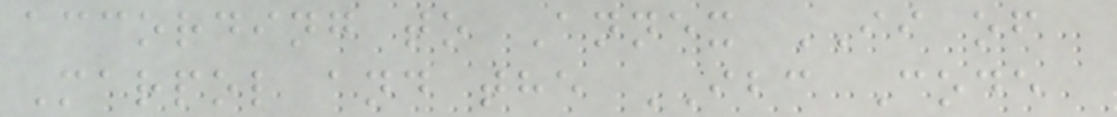according to Annex II of
Marpol and the IBC Code
